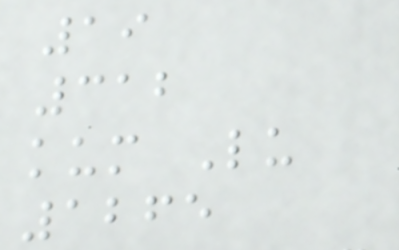19
312
kum Lu
1265
